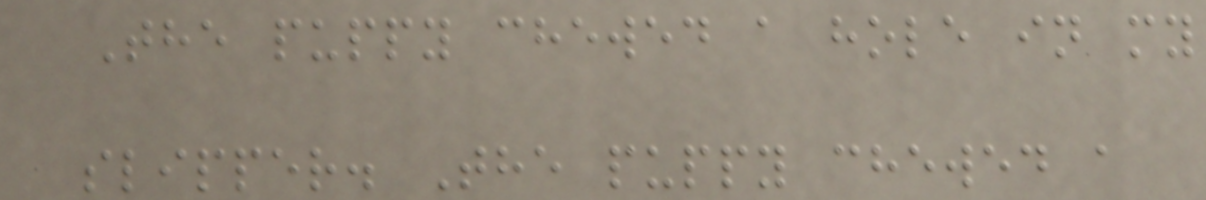The puppy chewed a hole in my
slipper. The puppy chewed a
